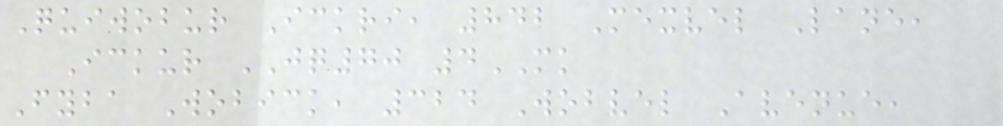Quiwobur Ickri, 842 Mexvel Lane,
Ickur JQ70 4MK
Fyba Wobick, 324 Wobvel Avenue,
